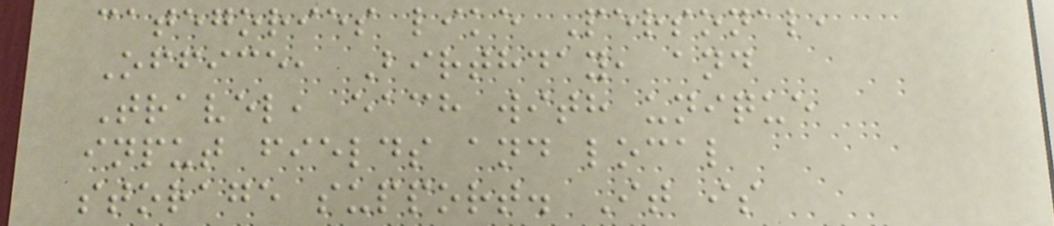categories like Personal,
Office, Birthday, and
Travel, each with unique
input fields and local
storage support. It is
